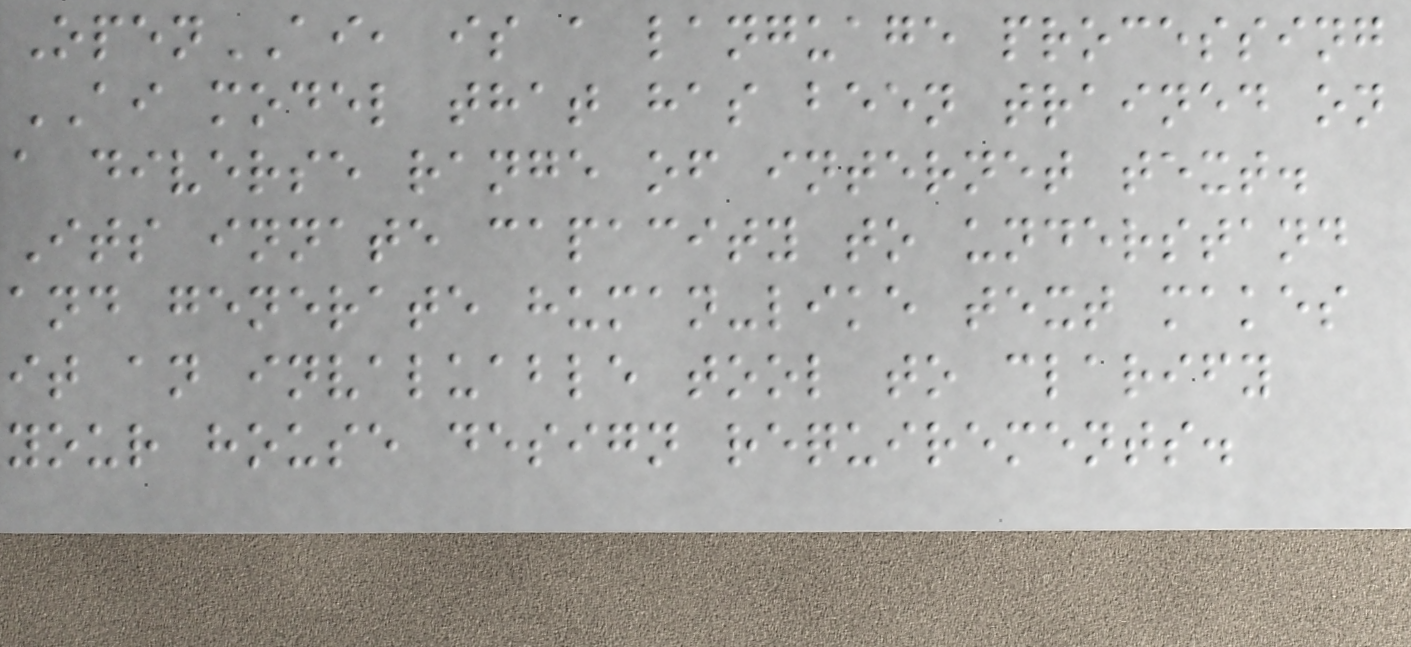OpenAI, is a language processing
AI model that has been trained on
a diverse range of internet text.
Its innate capacity to understand
and generate human-like text makes
it an invaluable tool to clarify
your house design requirements.
